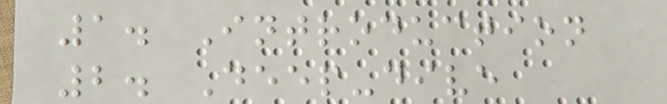1. Introduction
2. Deep-dive
